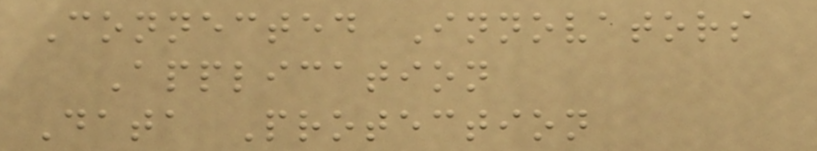Connected Innovators
Application
Data Protection
